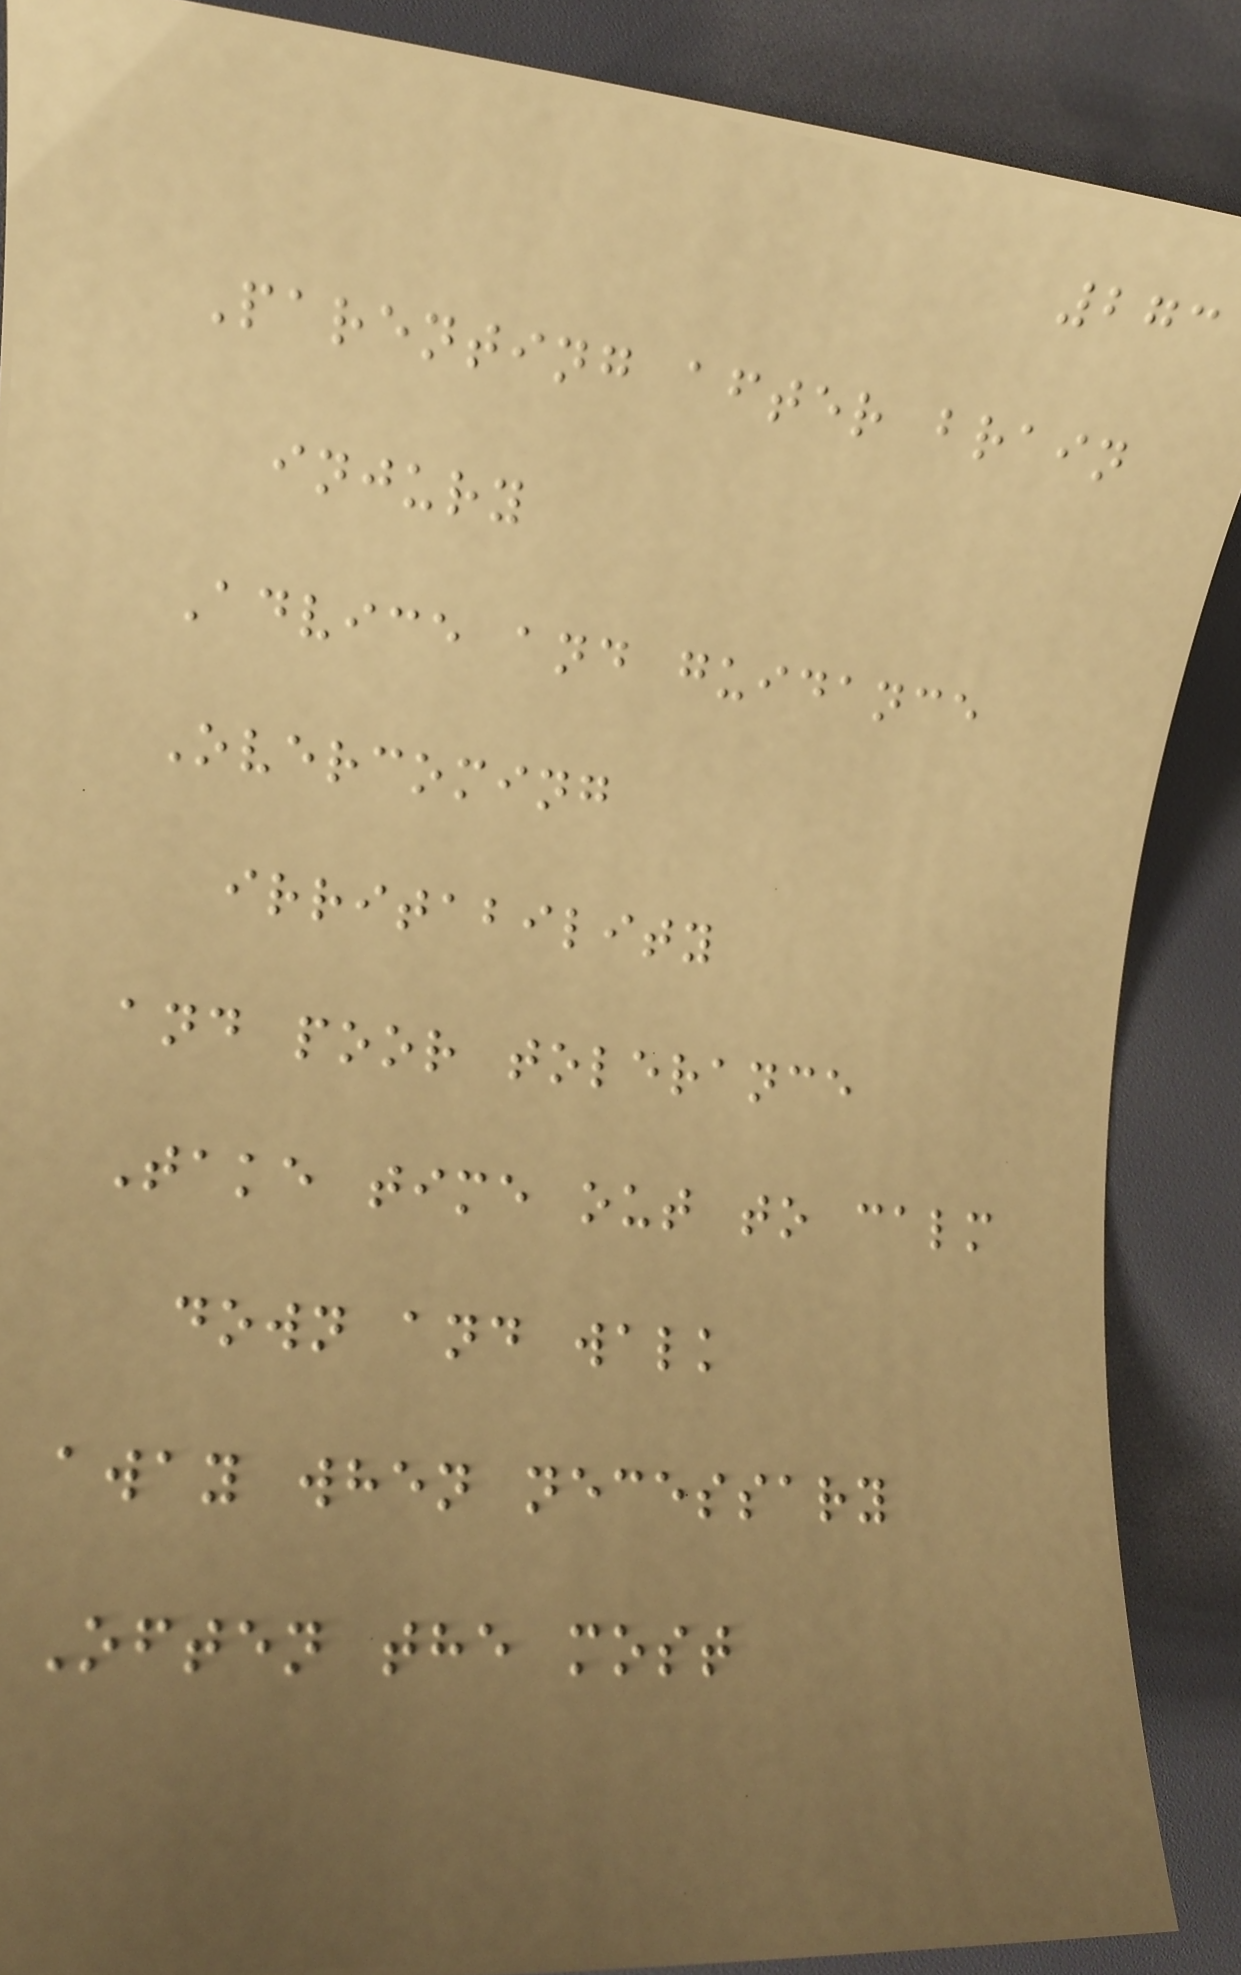273
Parenting after brain
injury
Advice and guidance
Overcoming
irritability
and poor tolerance
Take time out to calm
down and walk
away when necessary
Often the most
